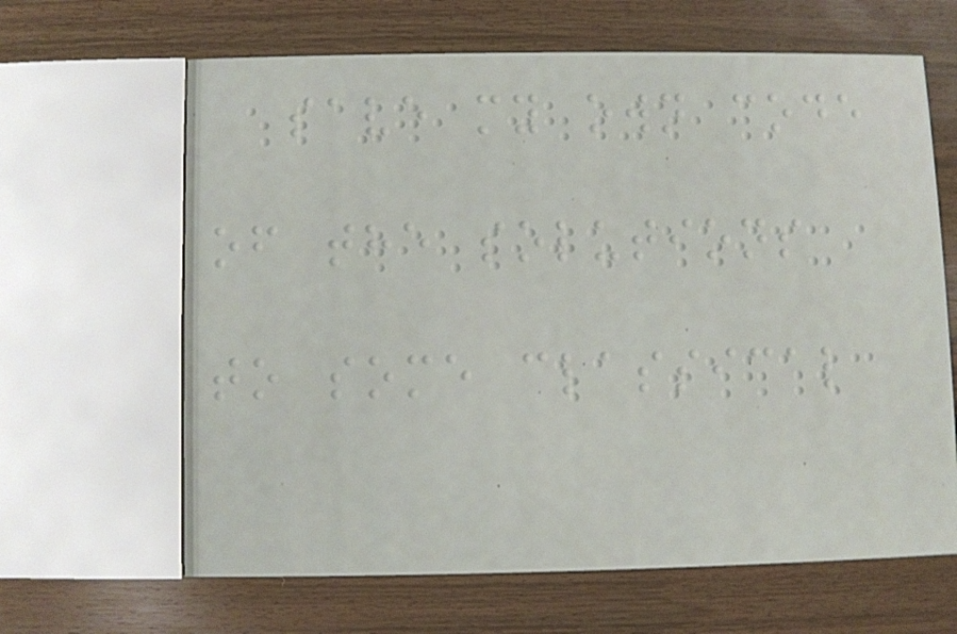save my own code
of the solutions
to some classical
